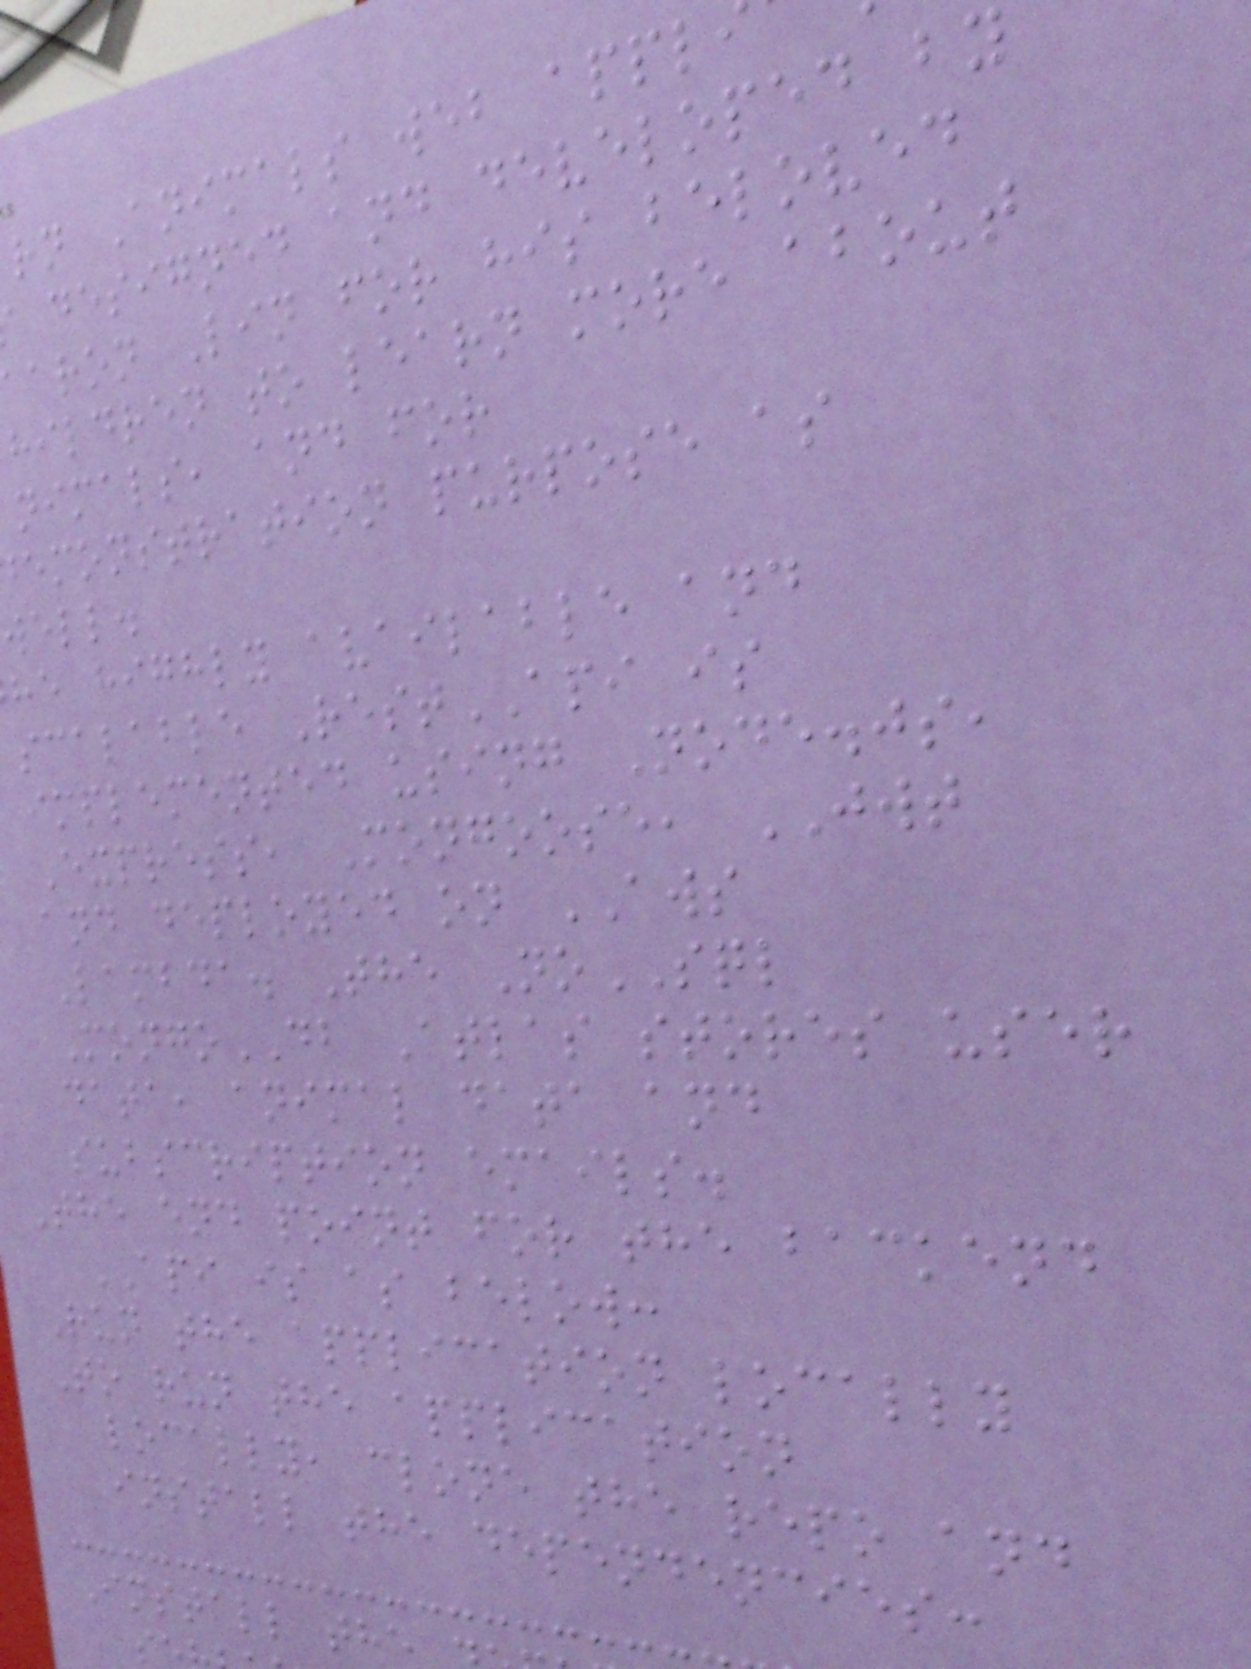rn Animals web appl
designed and developed by
aron Lin for his beloved
hildren to learn more about
nimals, and for
emonstration purpose as
well.
he highly available and
scalable RestAPI is
implemented using Node.js,
Express, Mongoose, JWT
and deployed on AWS
Lambda. The NoSQL
MongoDB Atlas stores user
data, animal data and
subscription emails.
The end point for the backend
API is as below:
Run the application locally
To run the application
locally, clone the repo and
install the dependencies:
Install the
